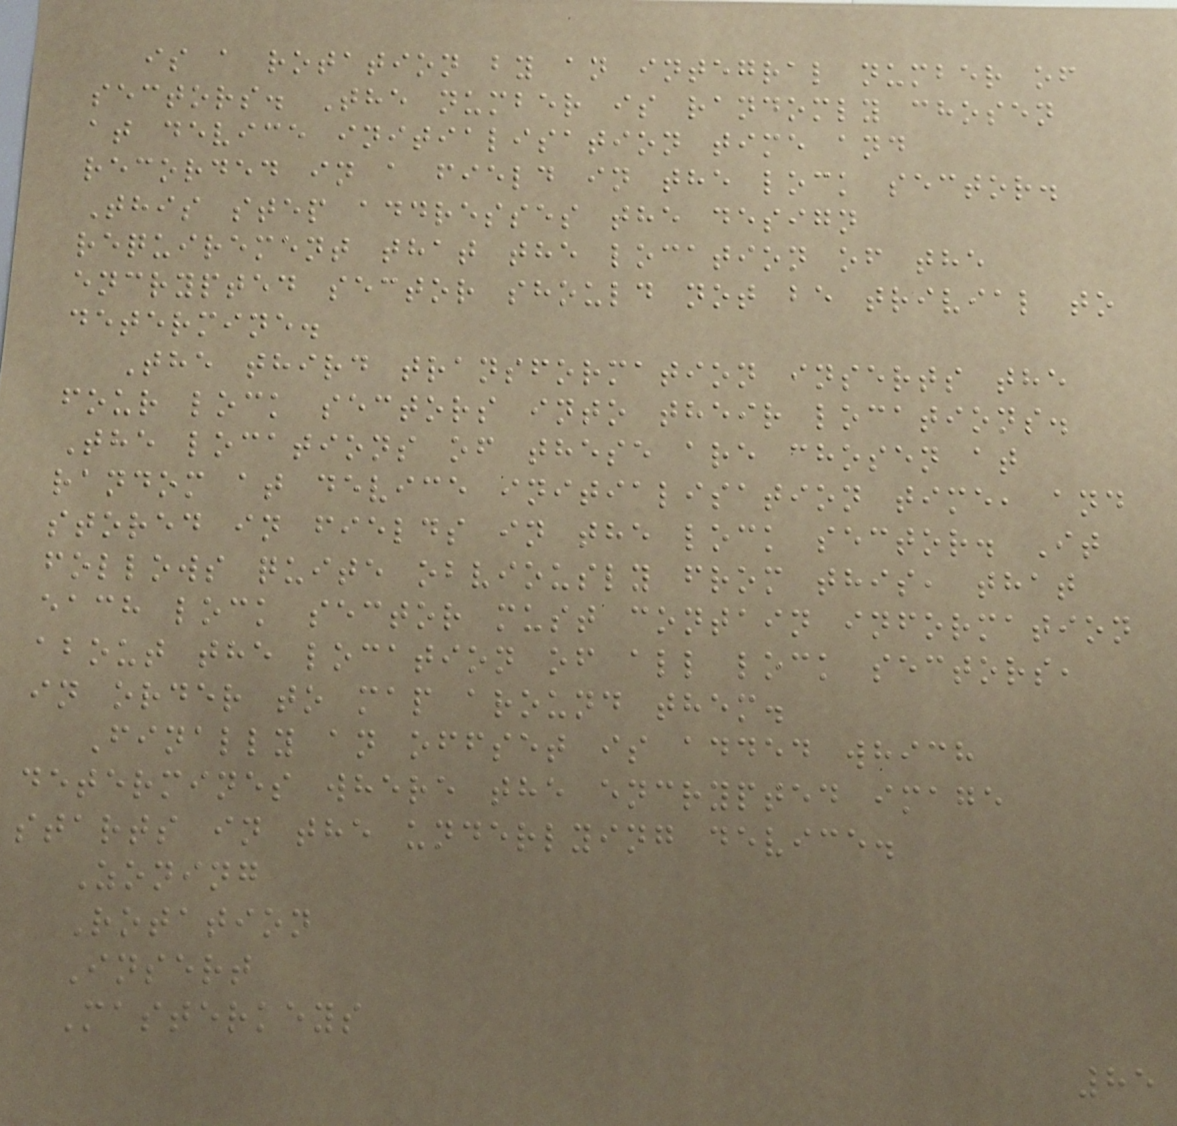is a rotation by an integral number of
sectors. The number is randomly chosen
at device initialisation time and
recorded in a field in the lock sector.
This step addresses the design
requirement that the location of the
encrypted sector should not be trivial to
determine.
The third transformation inserts the
four lock sectors into their locations.
The locations of these are chosen at
random at device initialisation time, and
stored in fields in the lock sector. It
follows quite obviously from this, that
each lock sector must contain information
about the location of all lock sectors,
in order to map around them.
Finally an offset is added which
determines where the encrypted image
starts in the underlying device.
Zoning
Rotation
Insert
Masterkeys
85
